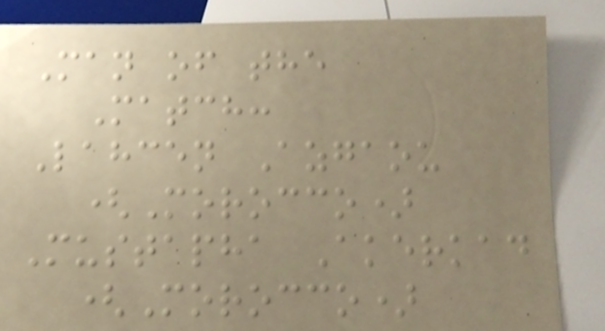Man of the
Match:
Lahcen Azgaou
(Morocco)
Mustapha Akerkad
(Morocco)
